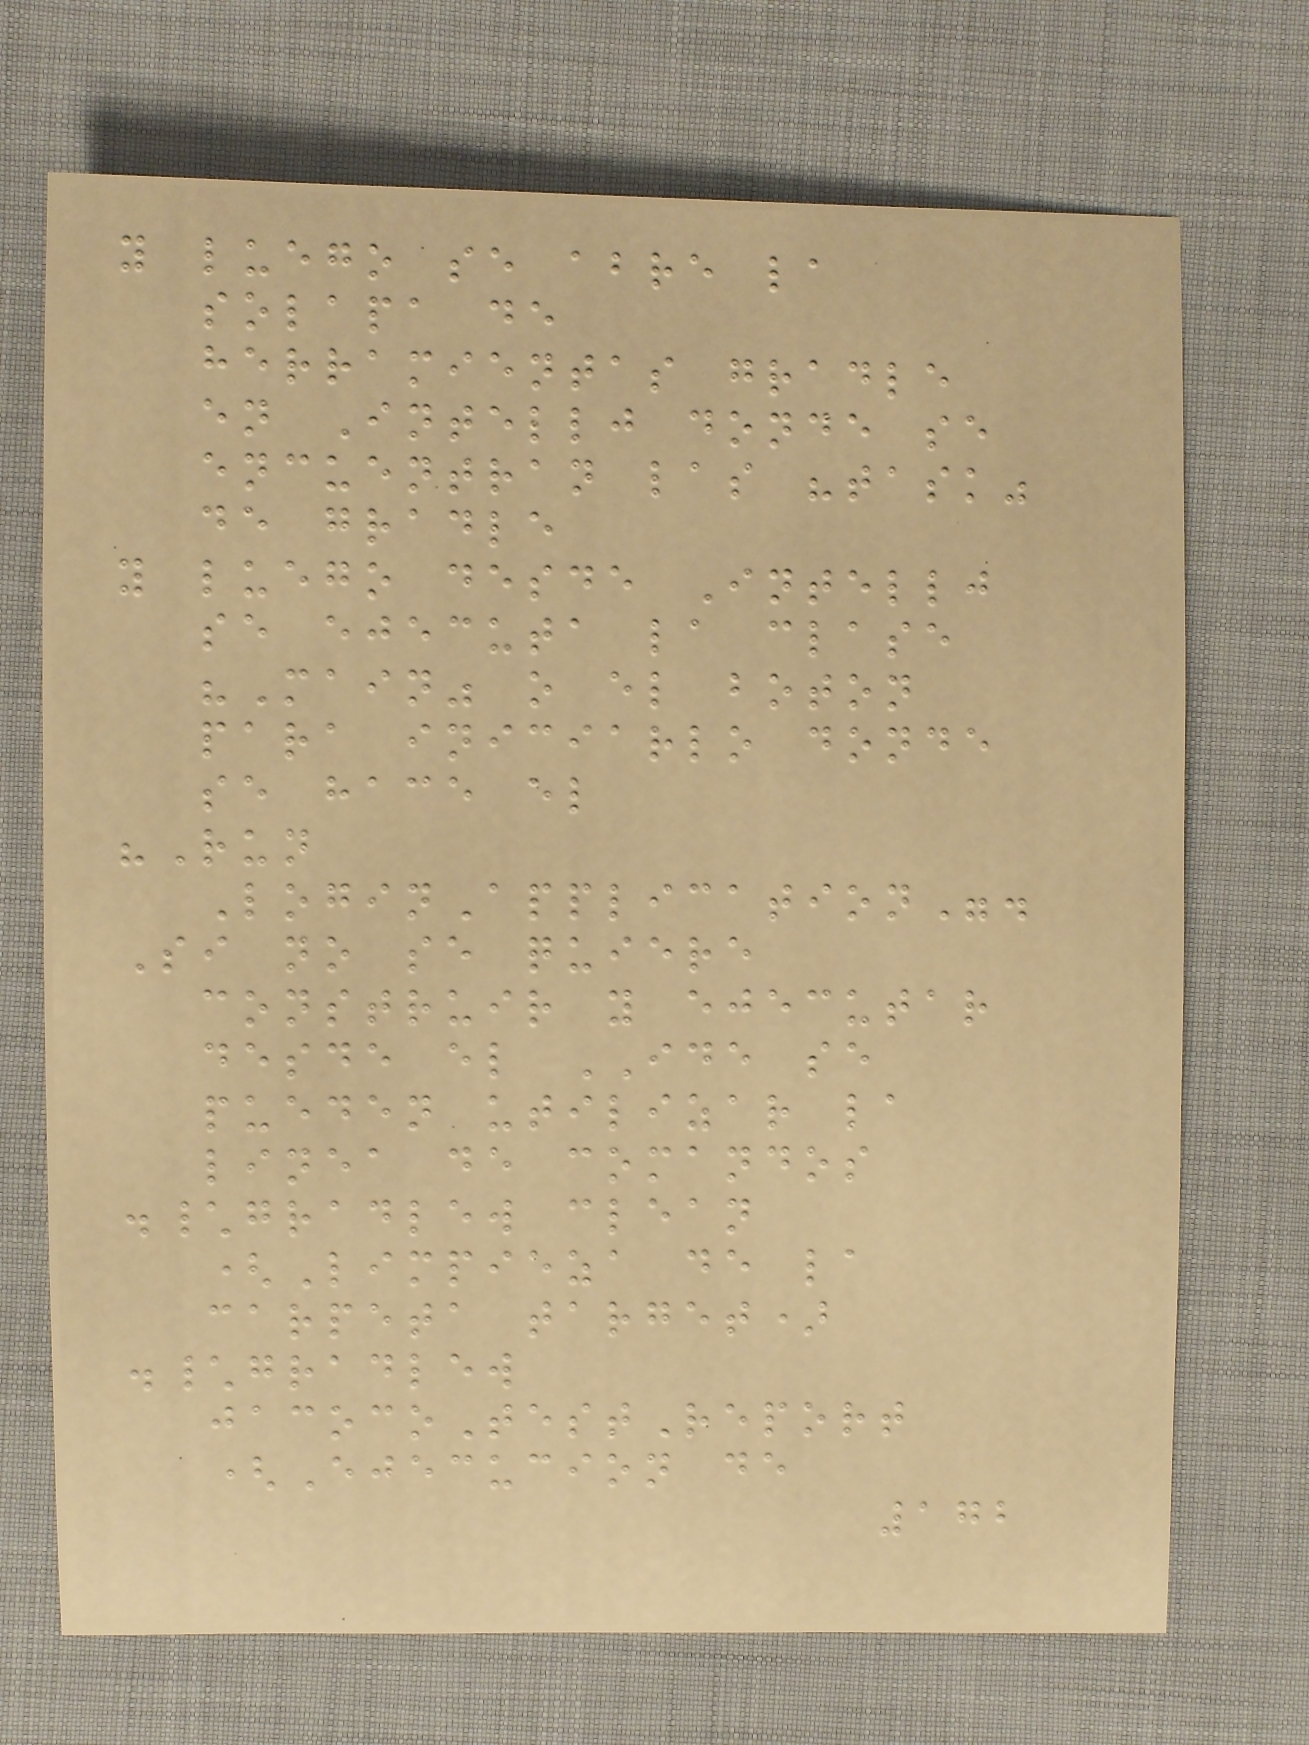y luego se abre la
solapa de
herramientas gradle
en Intellj donde se
encuentran las "task"
de gradle
y luego desde Intellj
se ejecuta la clase
"Main" o el boton
para iniciarlo donde
se hace el
"Run
LoginApplication".
Si no se quiere
construir y ejecutar
desde el IDE se
pueden utilizar la
linea de comandos
.\gradlew clean
(Limpieza de la
carpeta target)
.\gradlew
jacocoTestReport
(Ejecucion de
172
